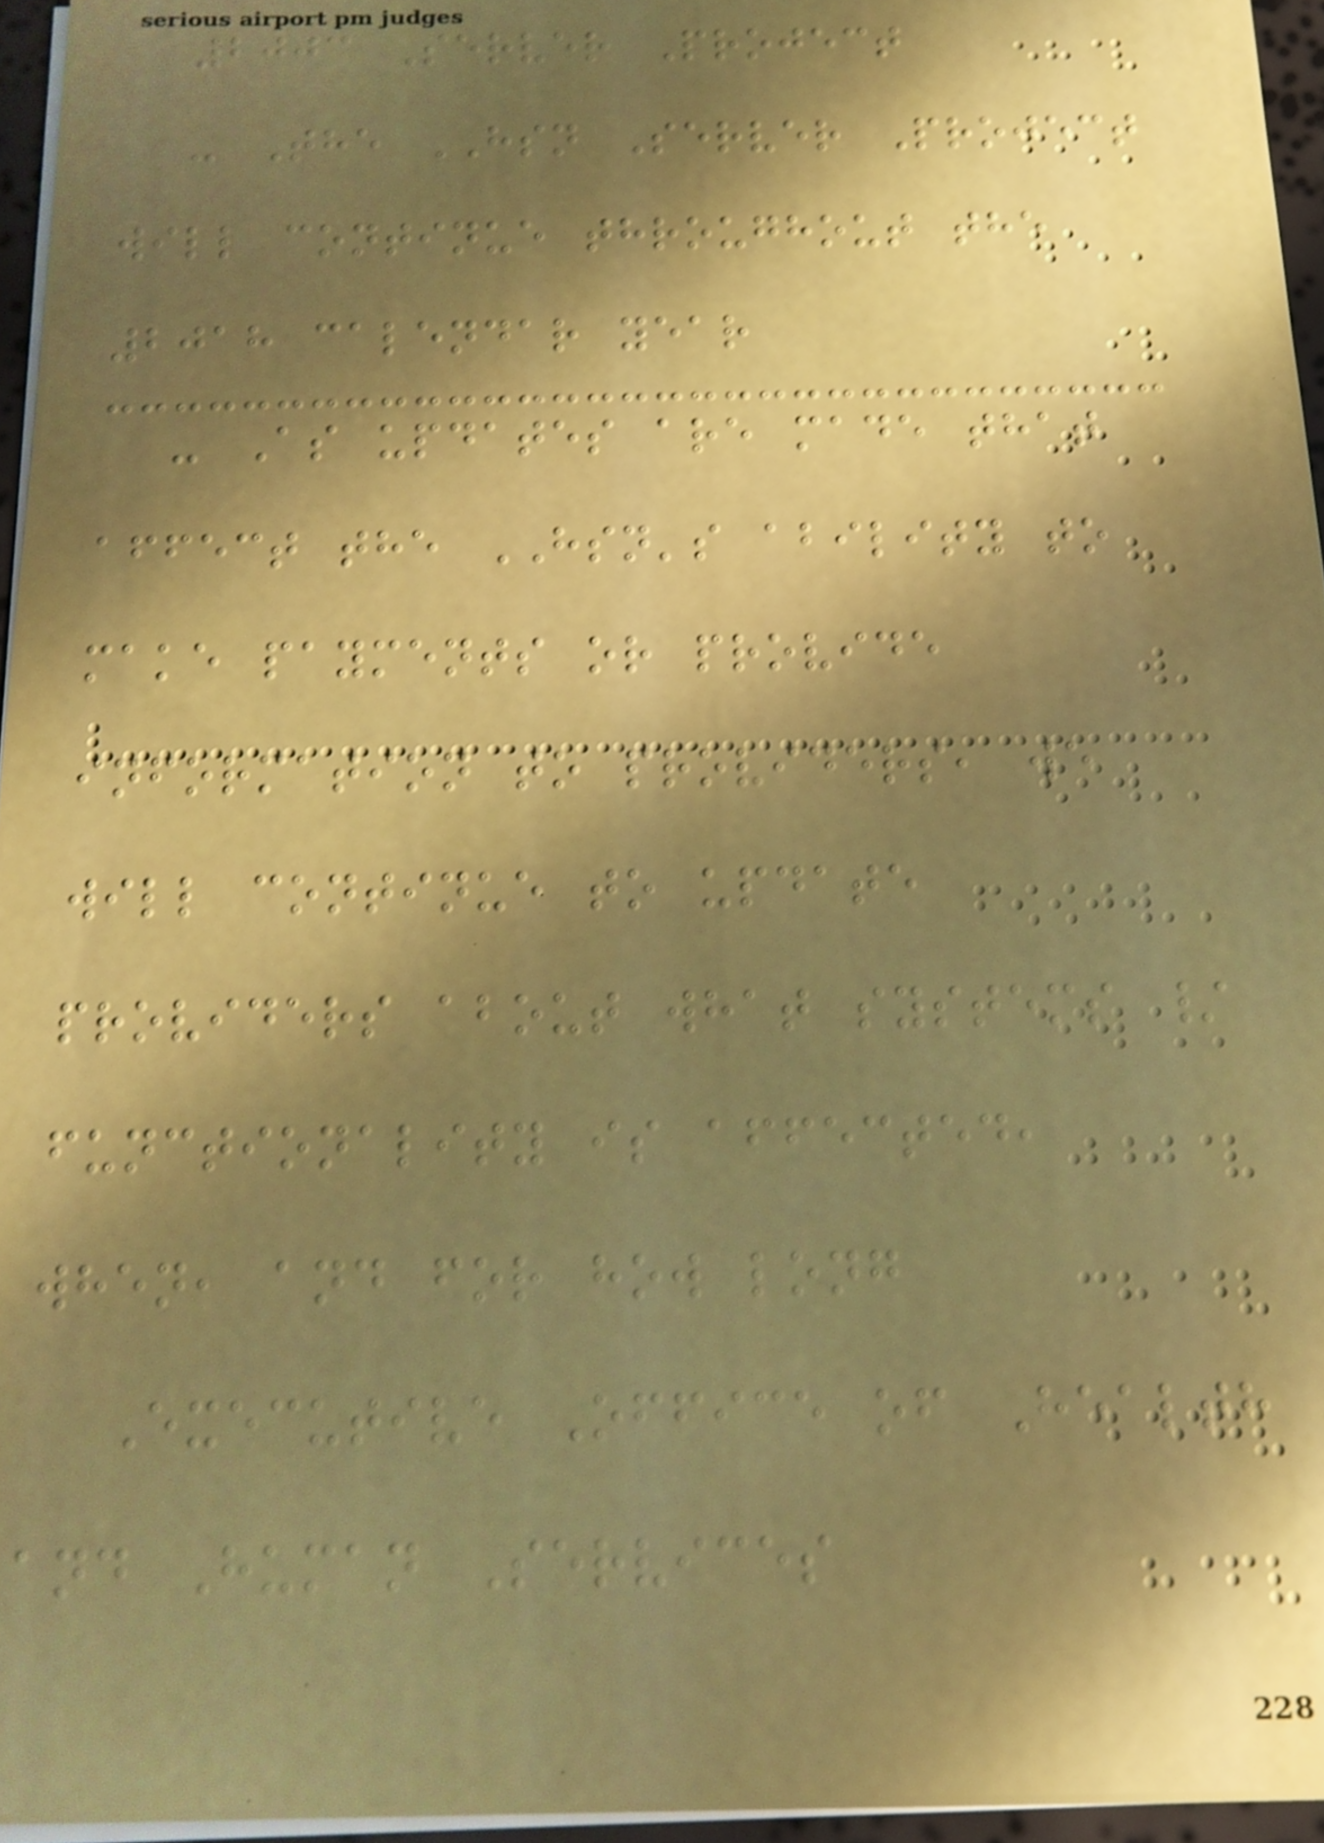2003 Server Project
- The HSN Server Project
will continue throughout the
2018 calendar year
- As updates are made that
affect the HSN's ability to
make payments or provide
information to providers, we
will continue to update
providers about what systems /
functionality is affected,
when, and for how long
Executive Office of Health
and Human Services
